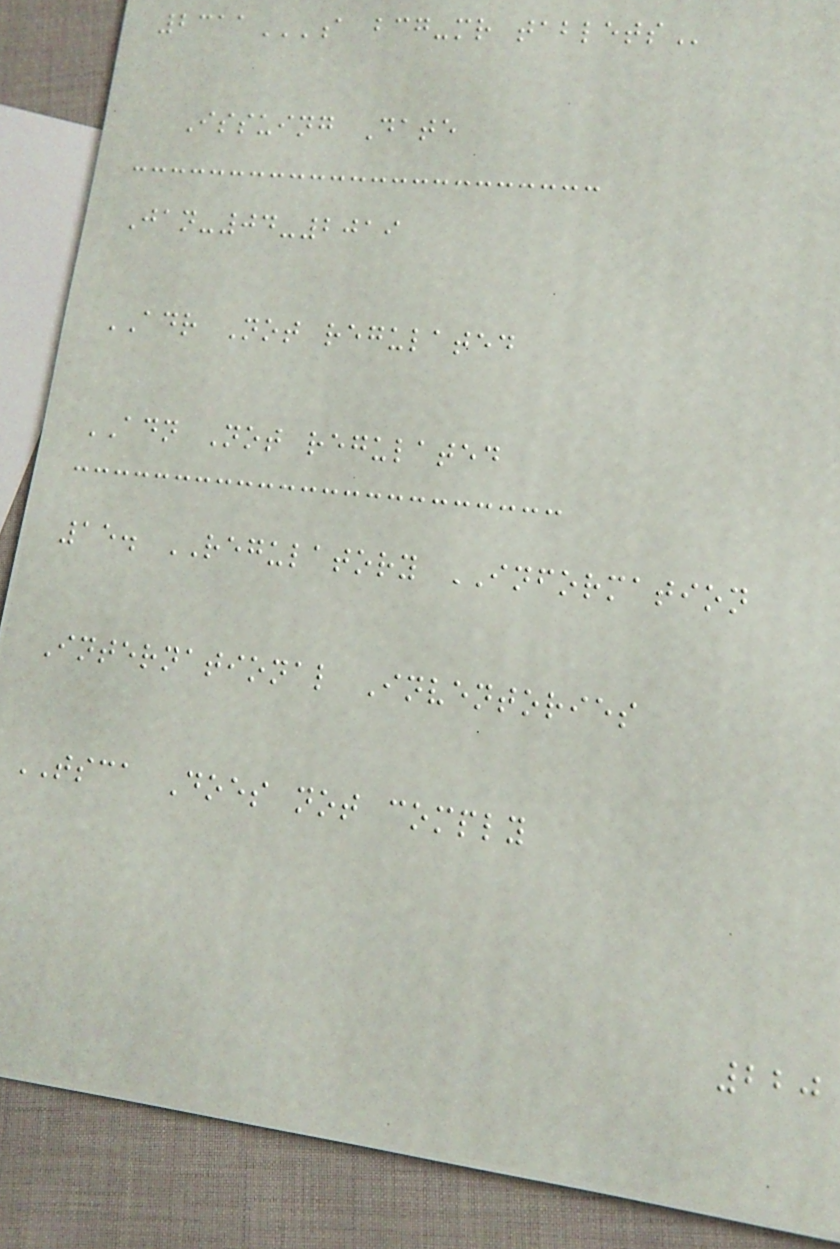2311A BCG-MR TABLETS
Issuing Date
Jan-04-2019
ADR Not regulated
ADN Not regulated
15. REGULATORY INFORMATION
International Inventories
TSCA Does not comply
220
